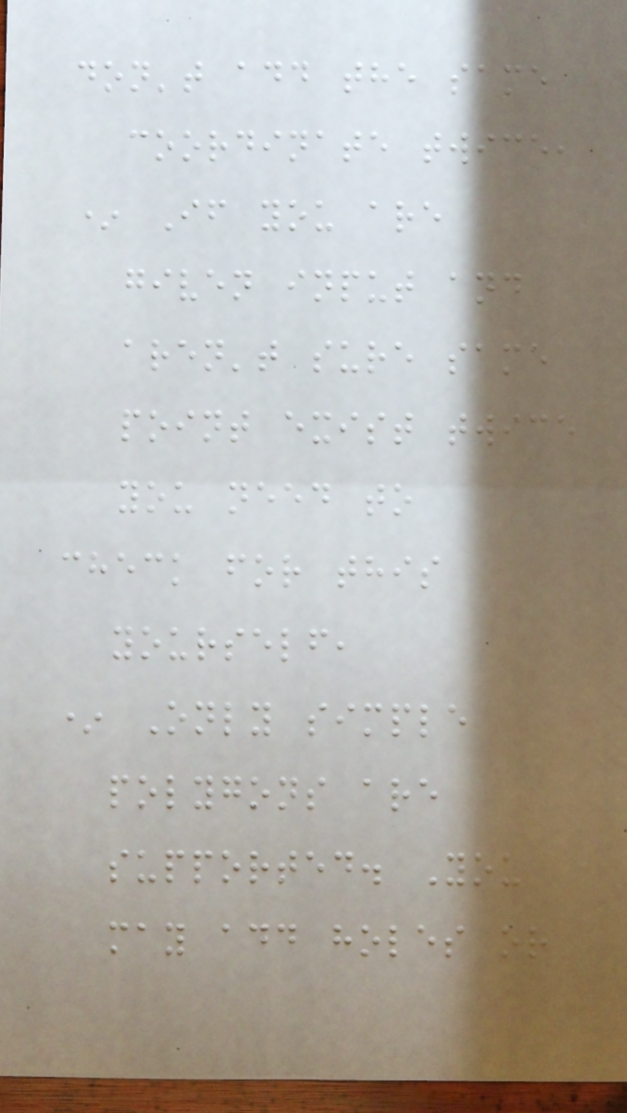don't add the same
coordinate twice,
* If you are
given input and
aren't sure same
point exist twice
you need to
check for this
yourself,
* Only simple
polygons are
supported. You
may add holes or
